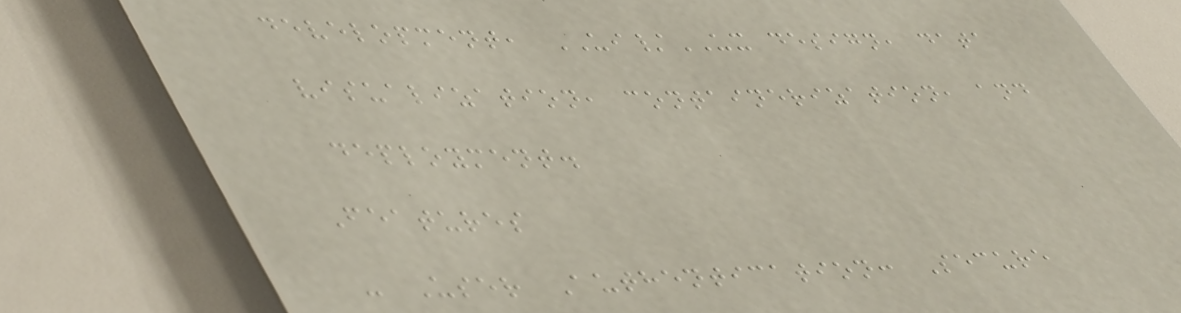development, UI/UX design, data
visualization, containerization, and
deployment.
Features
- User Authentication: Secure
